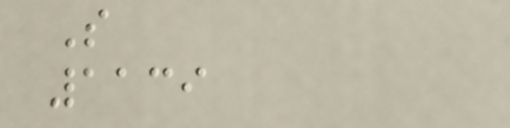S
1139
